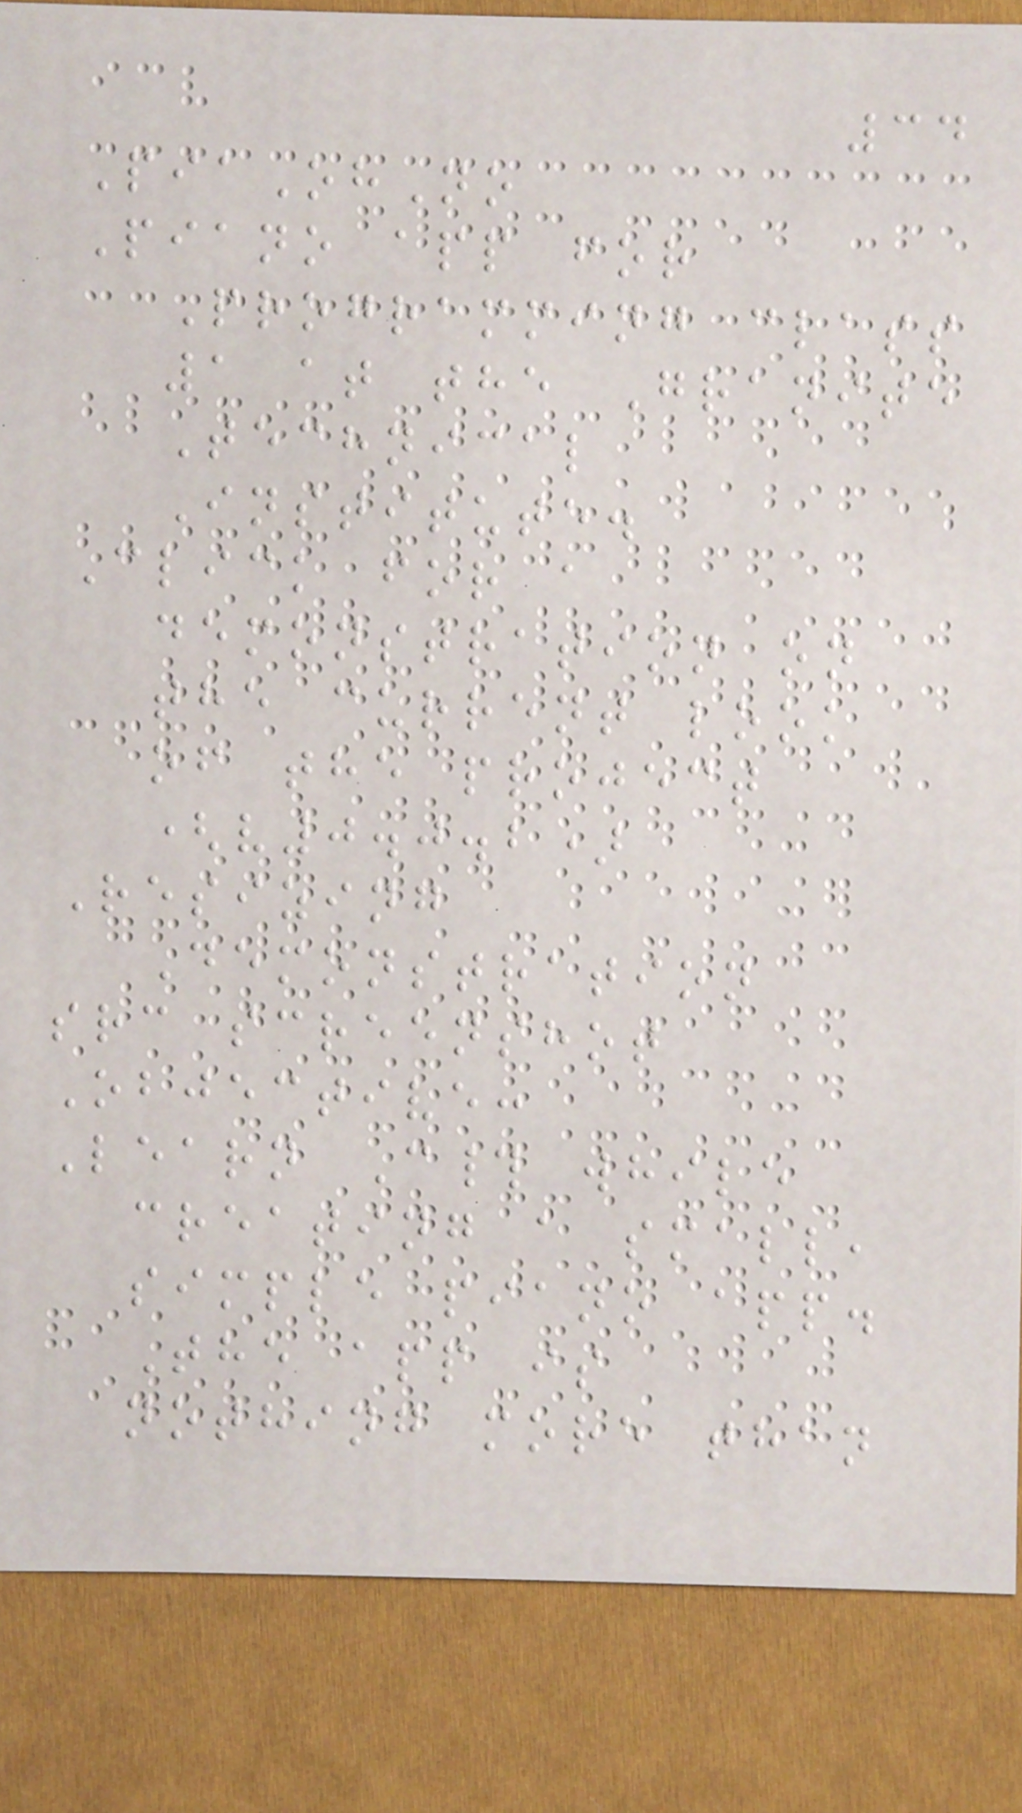34
PiaOhNo
Piano app for
Programming class
1 at the Granite
Technical
Institute.
Click for a
demonstration on
the current look
of the project
(v0.0.2)
Resizing
Demonstration
src screenshot
Objective:
Learn C# while
creating a small,
simple piano app.
The app is
nothing more than
